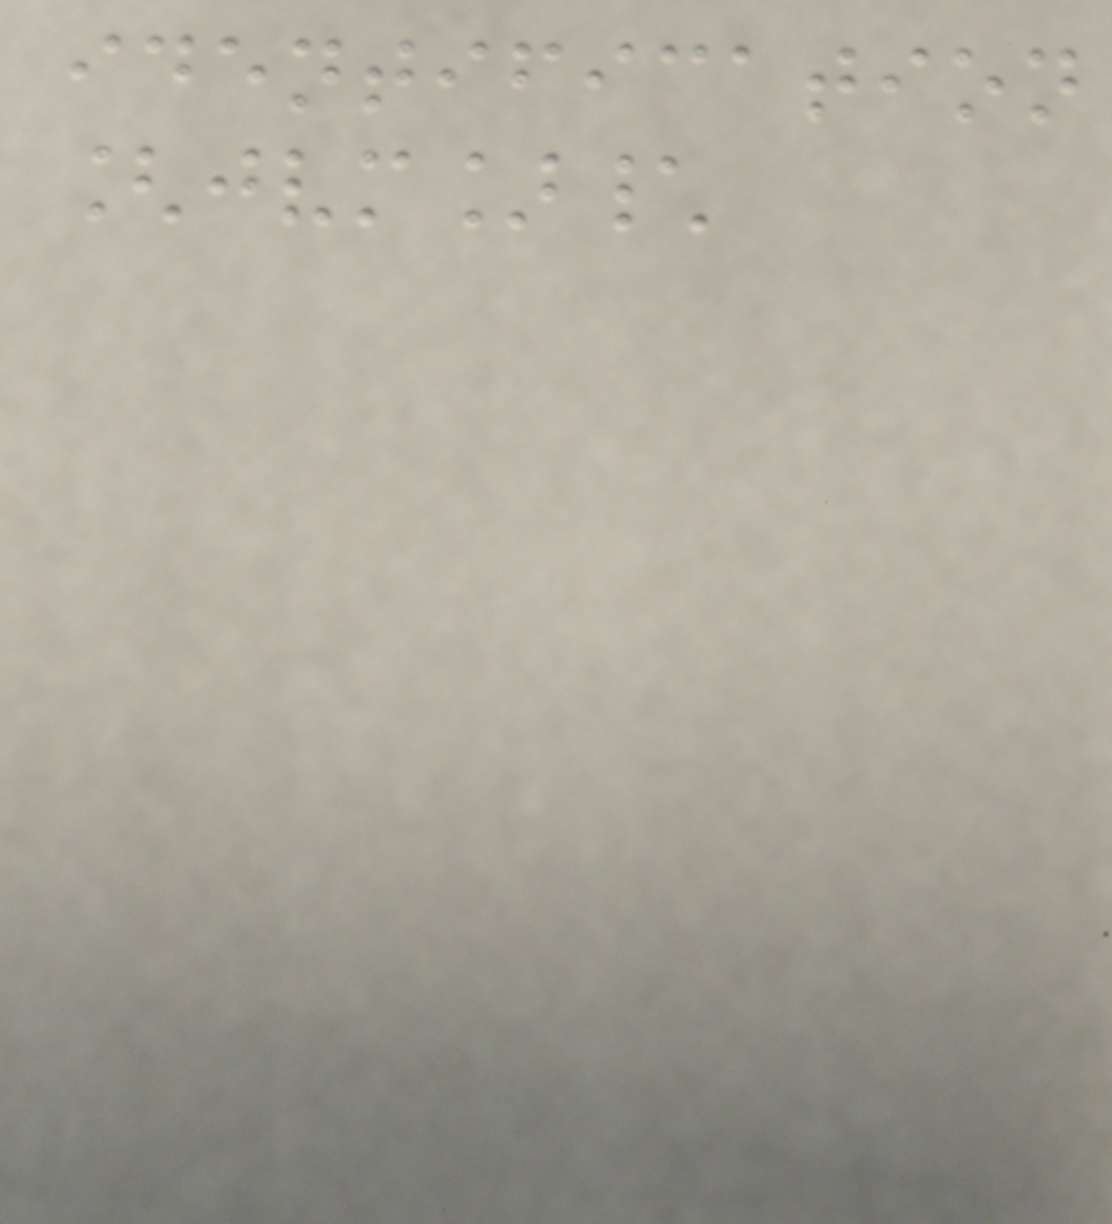identification
[jvm]\
